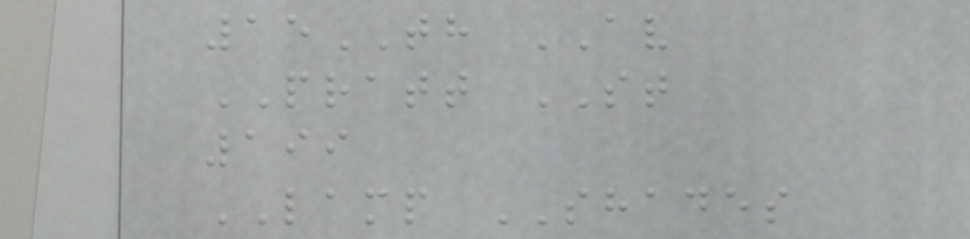15TH AV
PRATT ST
199
LAMP SHADES
